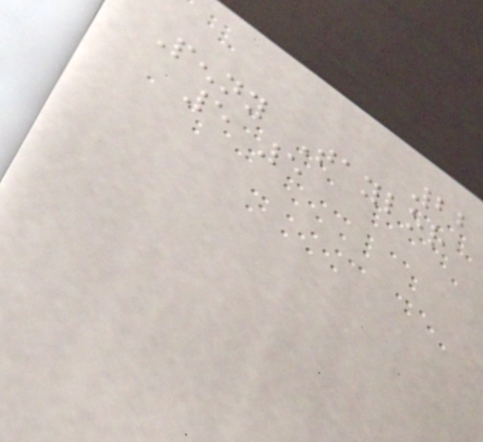22
Penny Taylor
5 5
